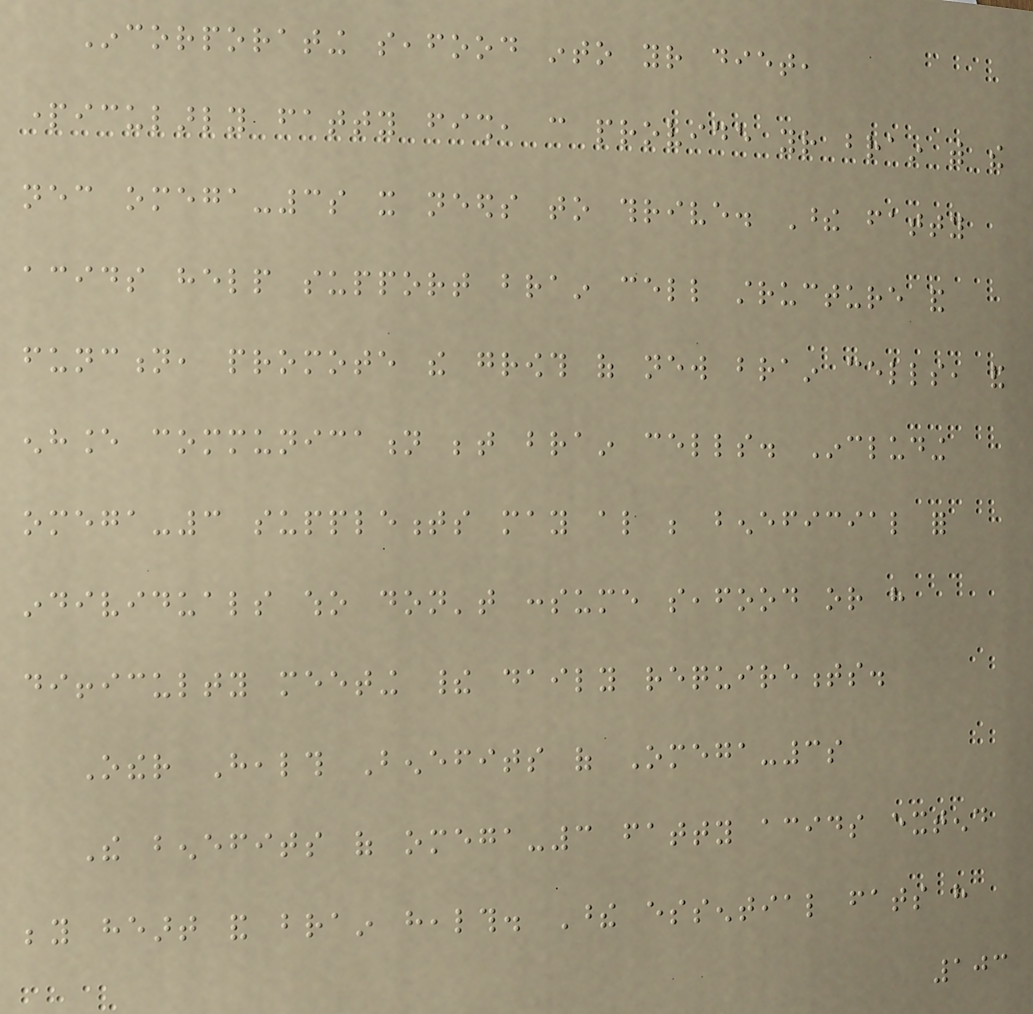Incorporating seafood into your diet,
particularly fatty fish, can provide your brain with the
necessary omega-3s it needs to thrive. These fatty
acids help support brain cell structure and
function, promote the growth of new brain cells, and
enhance communication between brain cells. Including
omega-3 supplements may also be beneficial for
individuals who don't consume seafood or have
difficulty meeting their daily requirements.
Other Health Benefits of Omega-3s
The benefits of omega-3 fatty acids extend
beyond heart and brain health. These essential fats have
103
